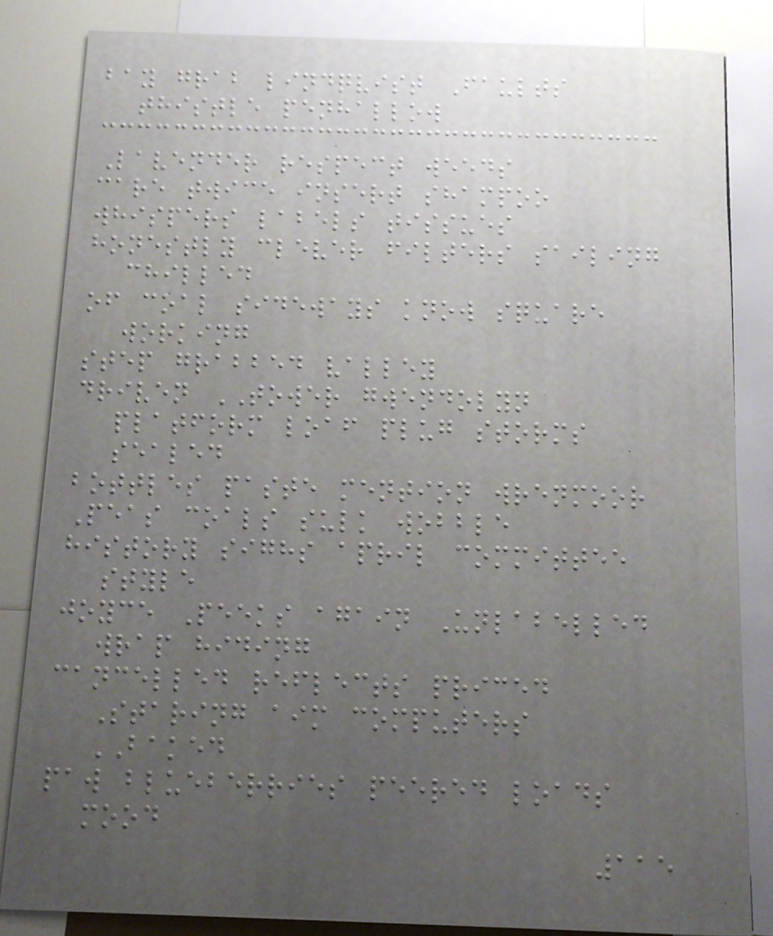bay grab lindqvist Faults
thistle penhallow
Lavender respect weeds
care twice insert shampoo
whispers labels tissues
honestly clever filters sailing
chilled
of coal sideways know square
working
step grabbed valley
driven TOWER gwendolyn
platform loaf plug storms
sealed
bottles paste mention wrenmoor
Peas coals sulk wobble
history sighs april committee
style
joyce Peeks again Unlabelled
wrap hiding
cancelled reflects priced
Staring aim computers
BAKED
paw blueberries peered loads
mood
115
